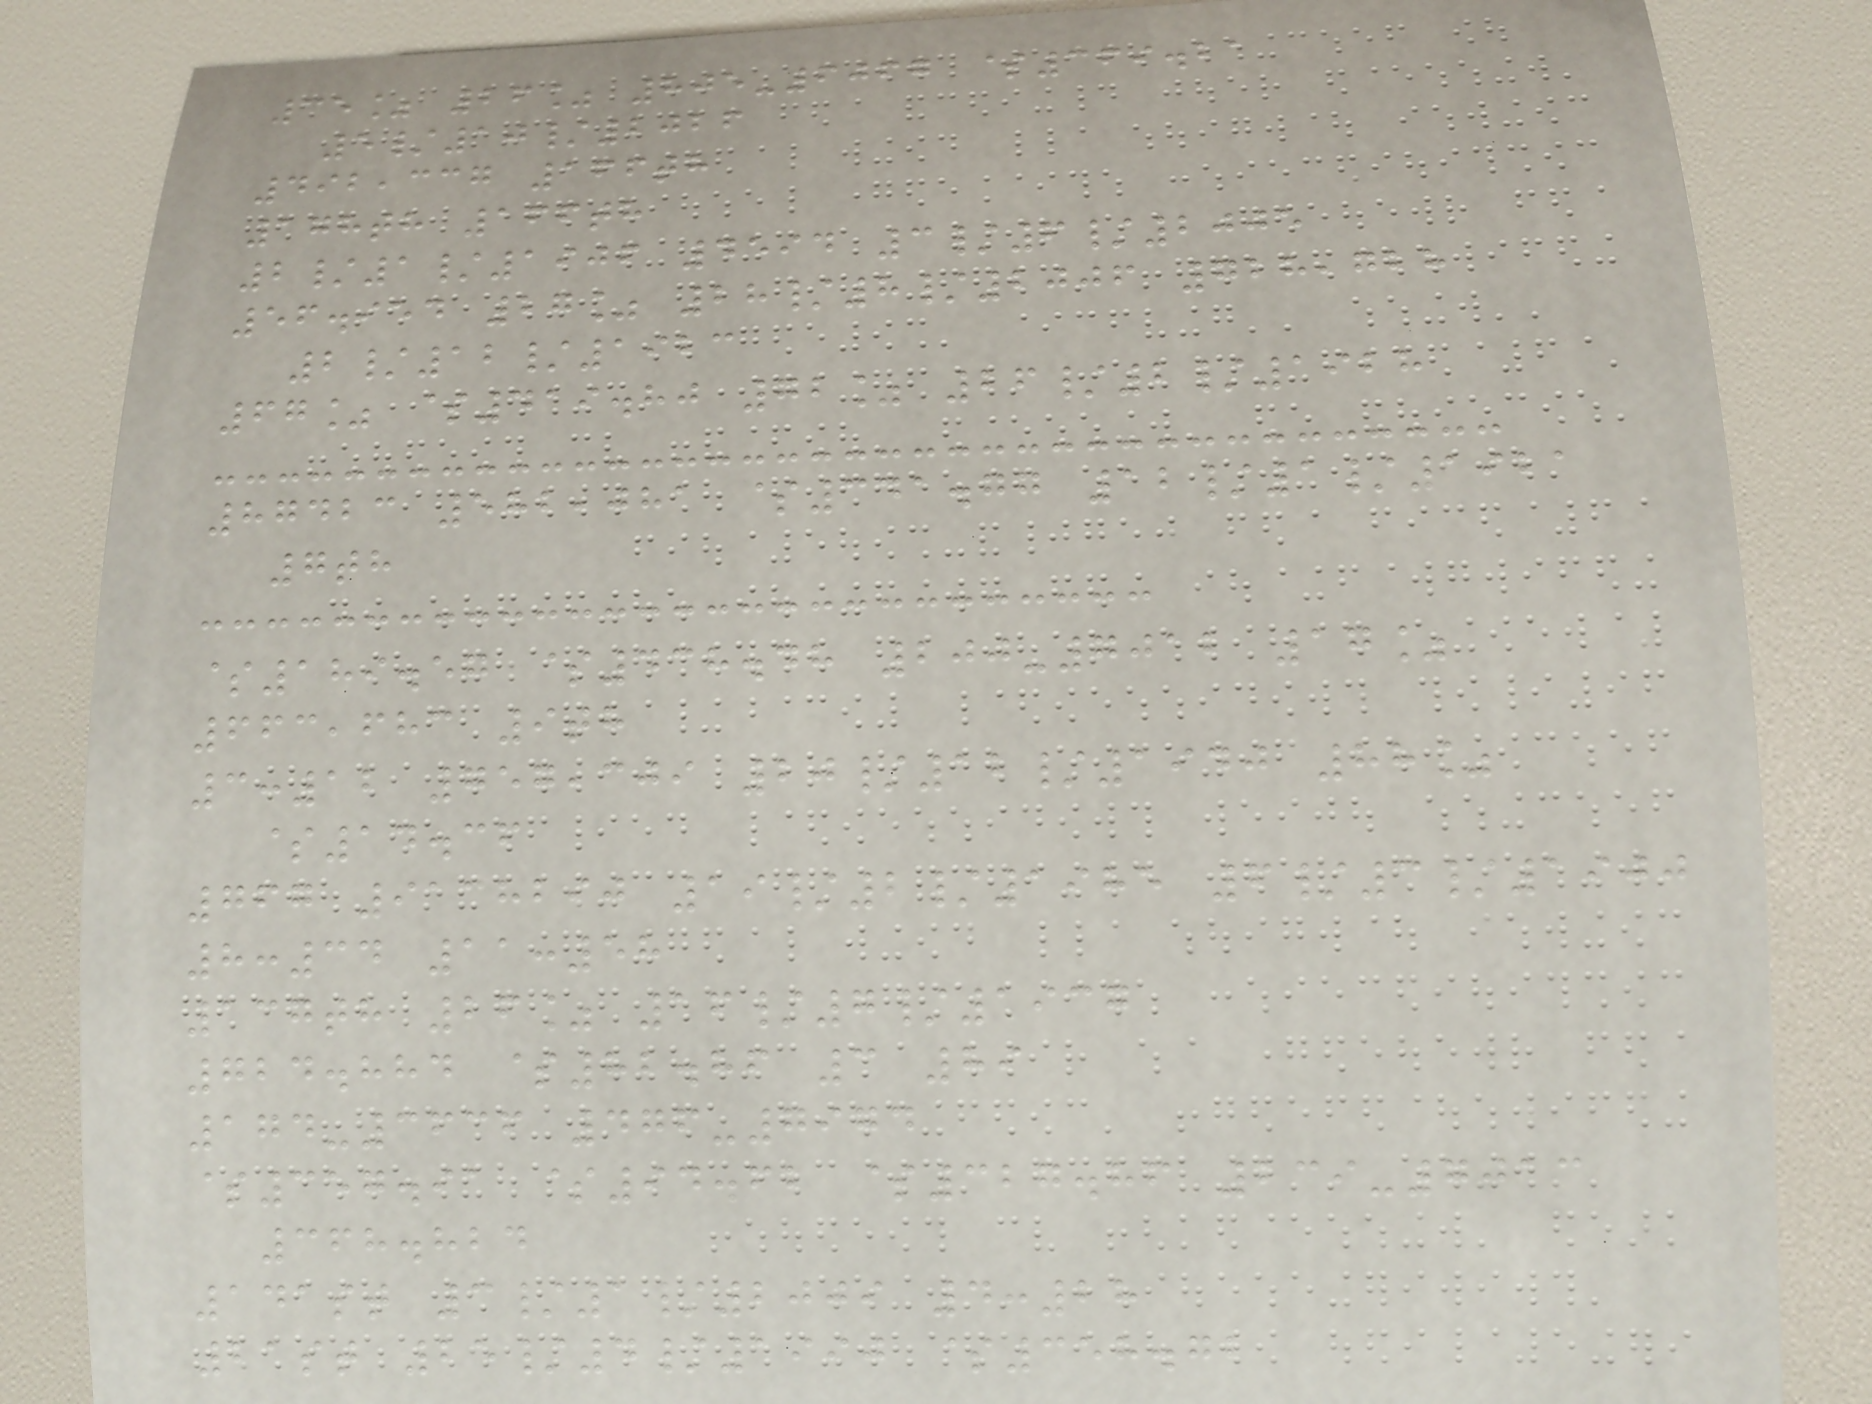35% 26% 805-6067 $369.21
5/10/2026
492,337 166th
178th 166th
2/1/1906 4594 3/6/2005
56.954 27% 28/8/2006 728,728
2/12/1923
67% $419.80 72% 26/2/1928
87423 582,081 $341.77 12/1/1921
7th
$189.57 $438.48 200-7012 17%
663,683 9th
3:12 757,309 20/12/1940 88%
$14.36
767 9138290 19/2/1985 6/3/1900
8:34 11:58
137th 26% 16/7/1937
724.884 $82.86 3 89
174-3636 476-7974
$357.91 $94.62 $327.86 239-7013
368.824
141st 3/1/2009 4:28
21st 25/4/1990 $358.72
